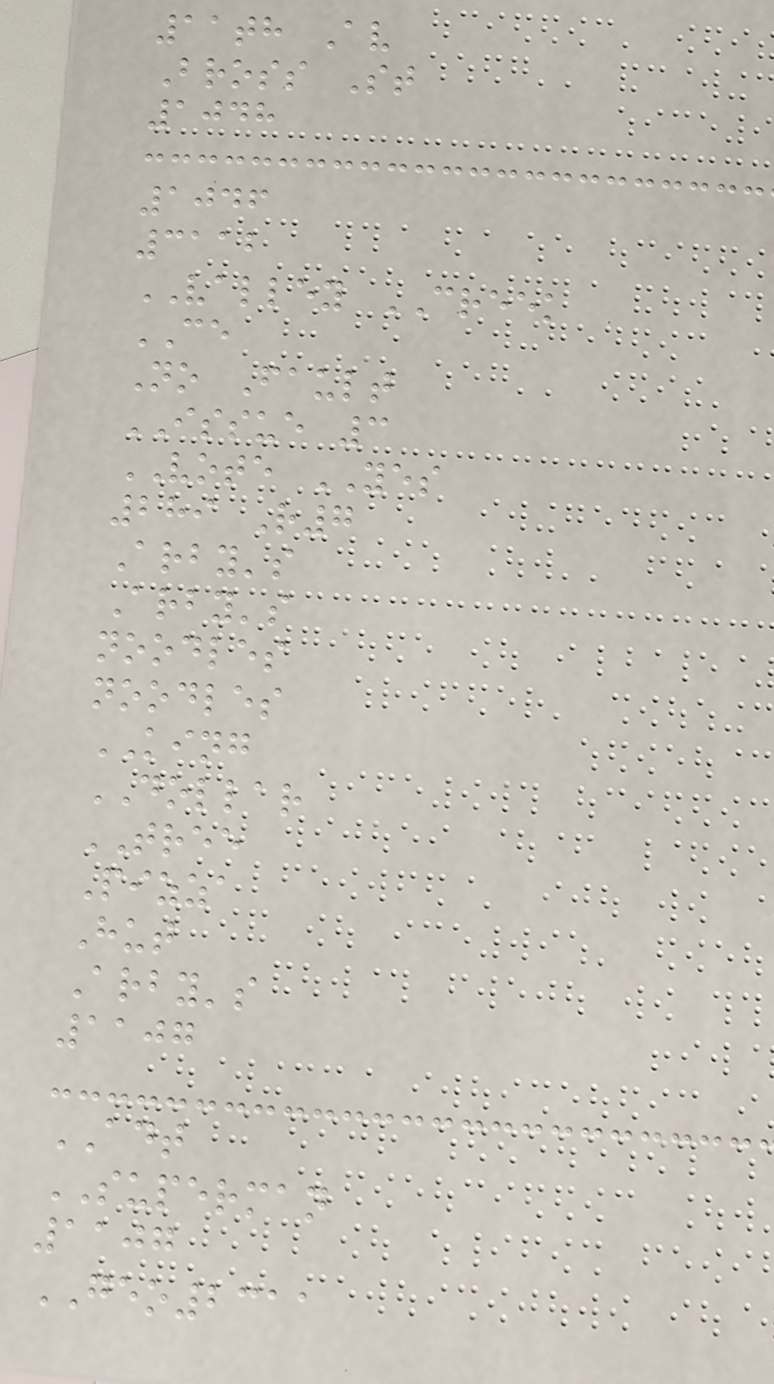11th Av
Bross St
1048
1046
3112
VALLEY CREEK
CE
No Fault
ISSUE 3
VOTE YES
289 R7
Arby's
Arby's
noodles
noodles
KING
DOLLAR
TREE
Pizza
Hut
Arby's
1107
ADT
SUPERMAN
1107
GEO2311
